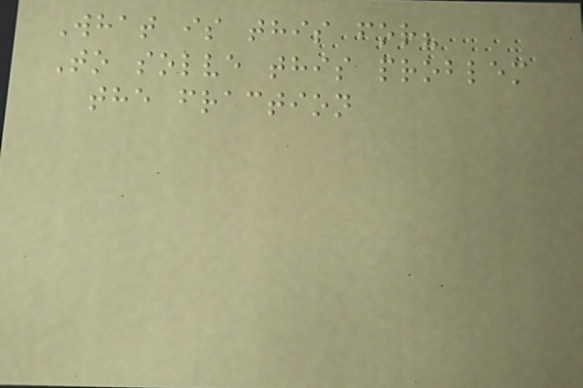What is this for?
To solve this problem
the fraction
